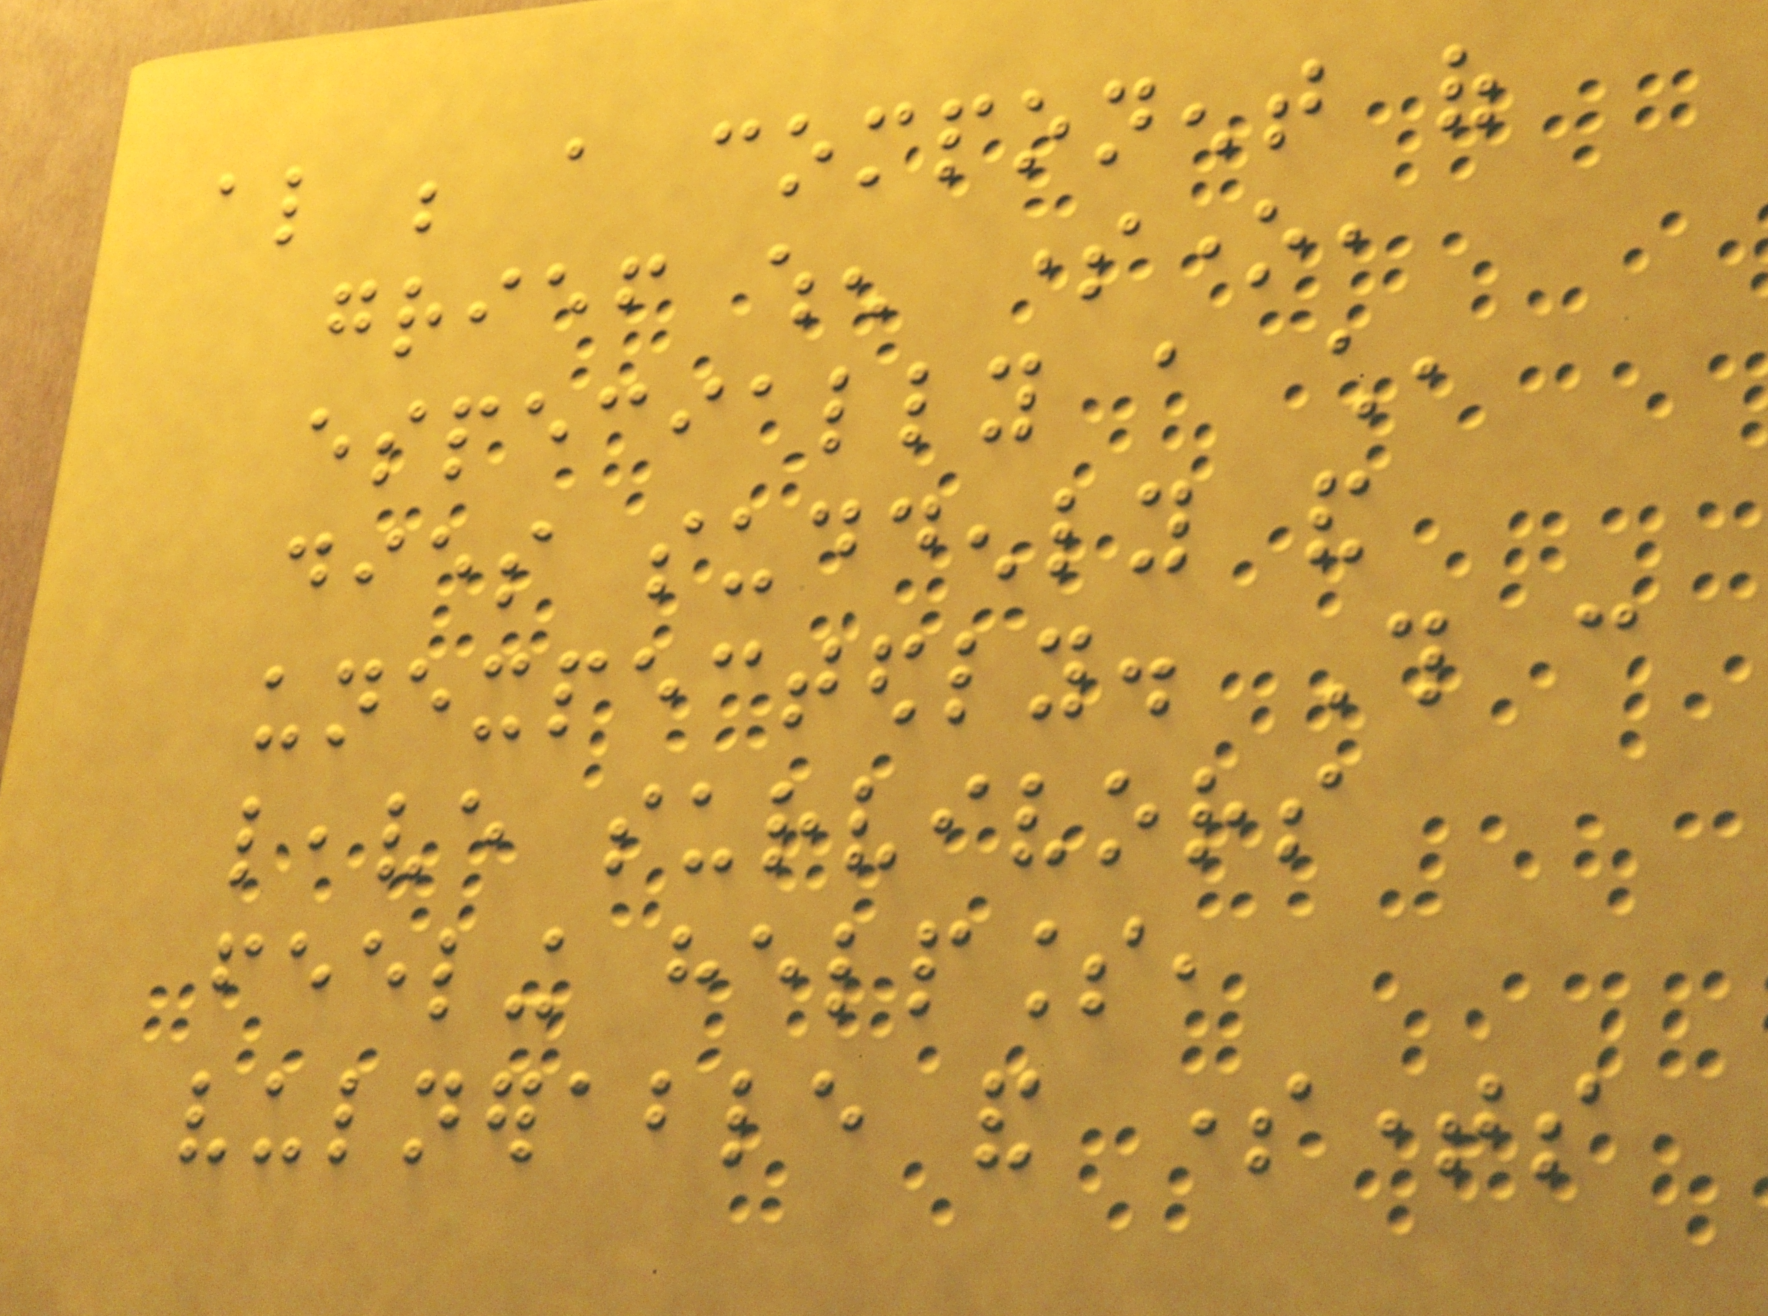also be a component of
grief when someone,
especially a child,
dies suddenly and
unexpectedly. This can
leave survivors
feeling helpless,
vulnerable and sometimes
